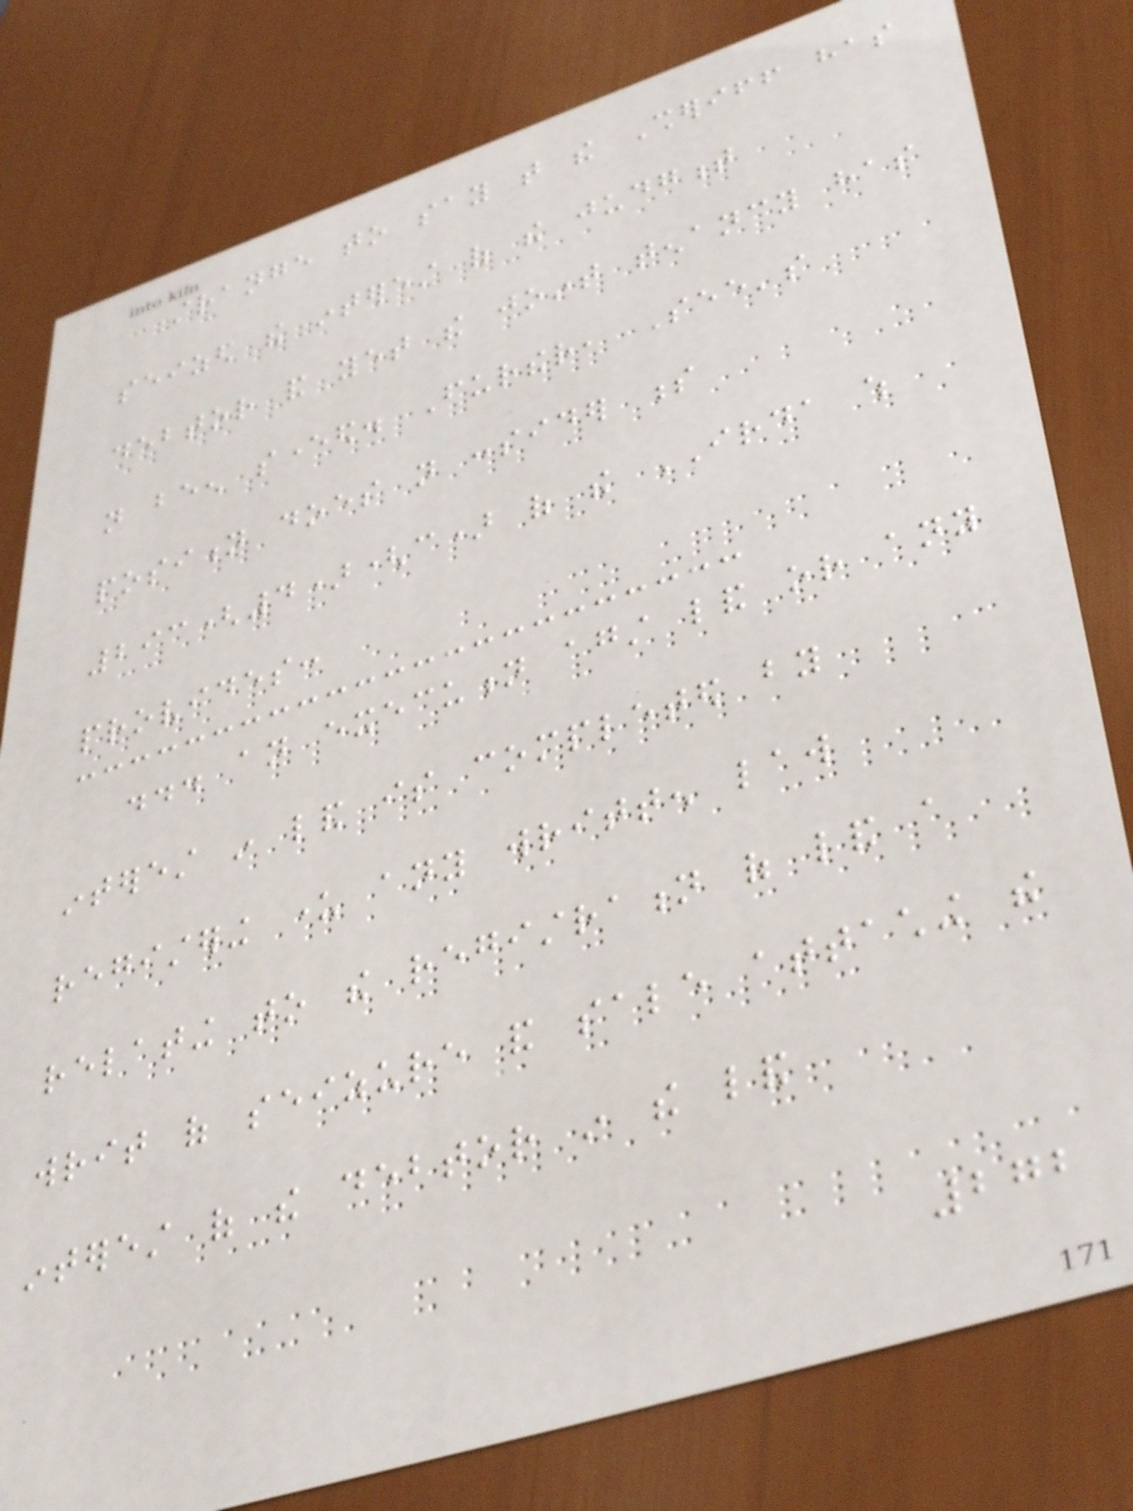strange to say that the Sheriff has
seized the interest of the judgment
debtor and yet the joint tenancy has
not been severed. Further, See's
position does not consider s
293(4)(c) of the IRDA which
provides:
... an execution against land or any
interest in land is completed by
registering under any written law
relating to the registration of land a
writ of seizure and sale attaching the
interest of the debtor in the land
272
